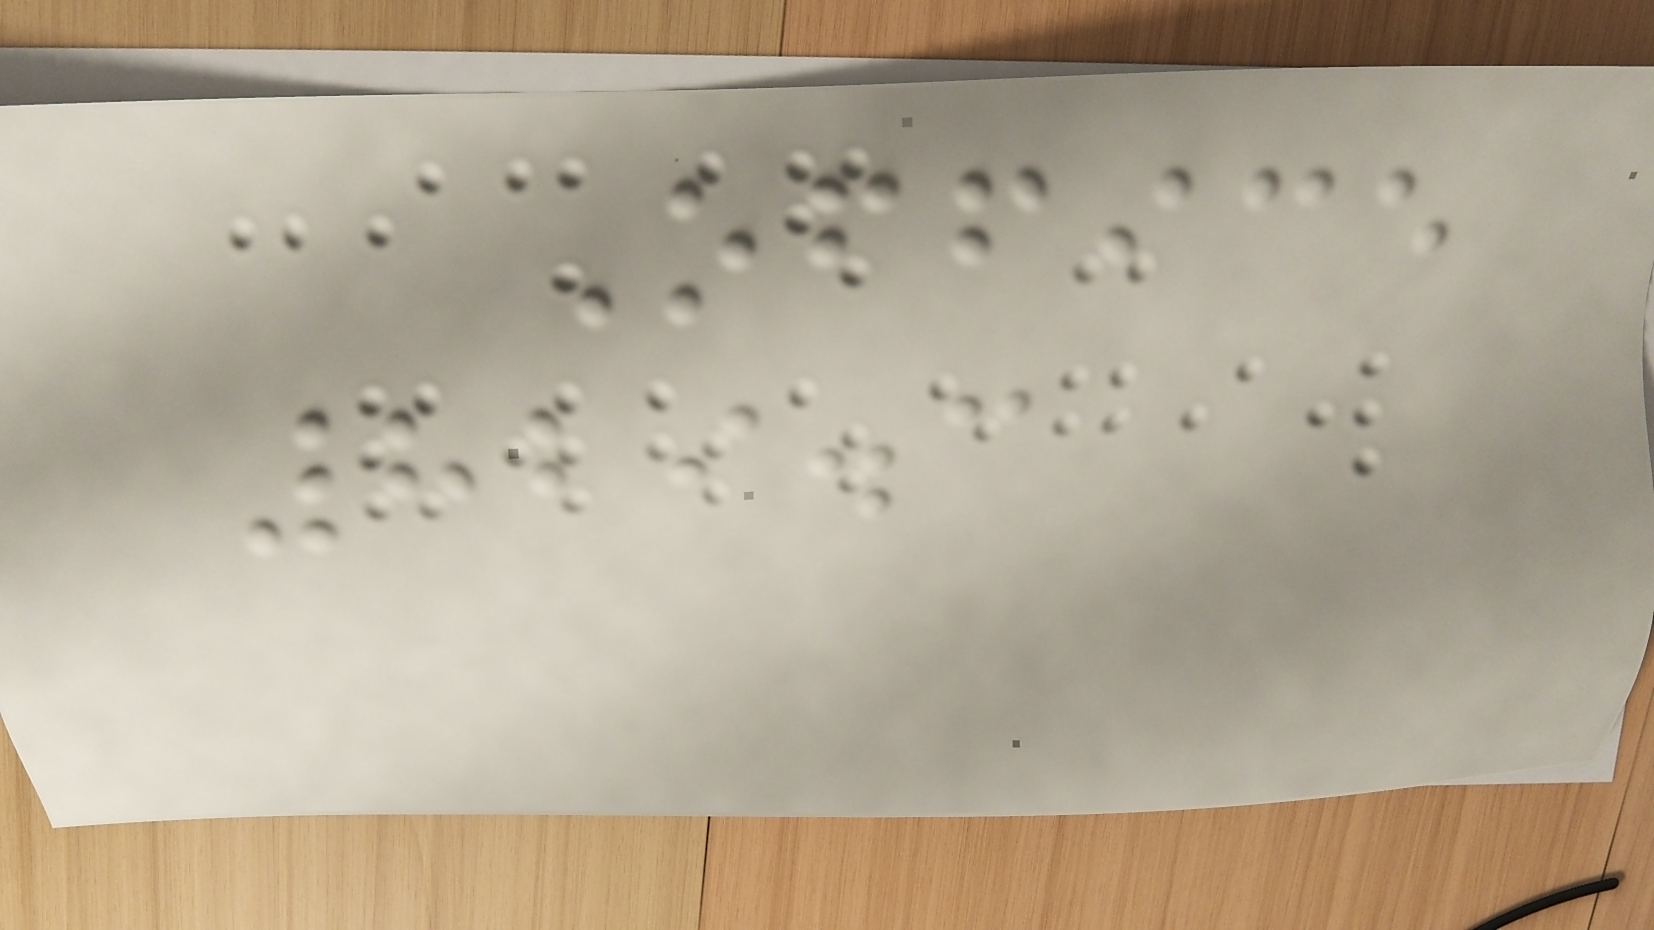Office
829.3
